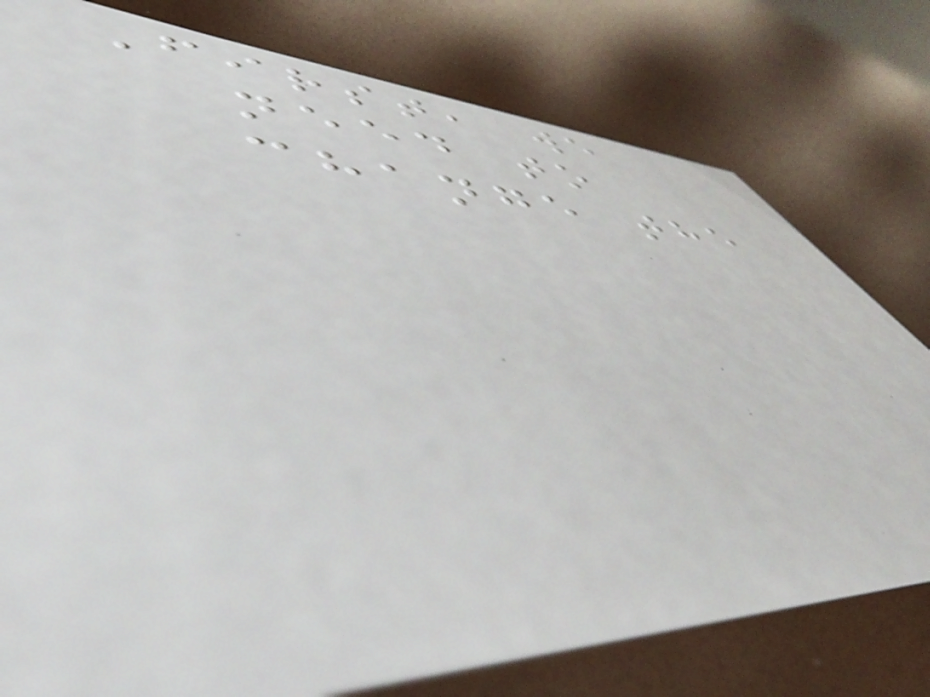First, we
need to
change the
